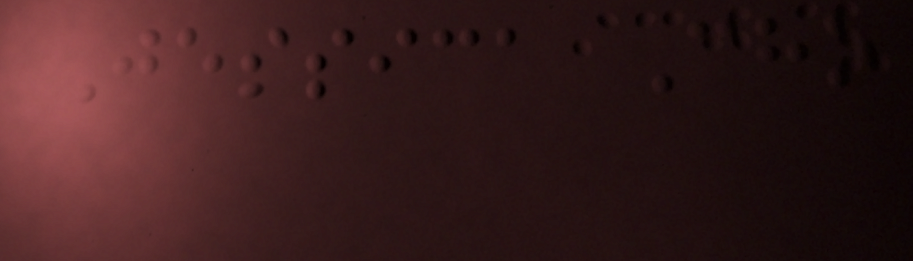Jessica Cho
